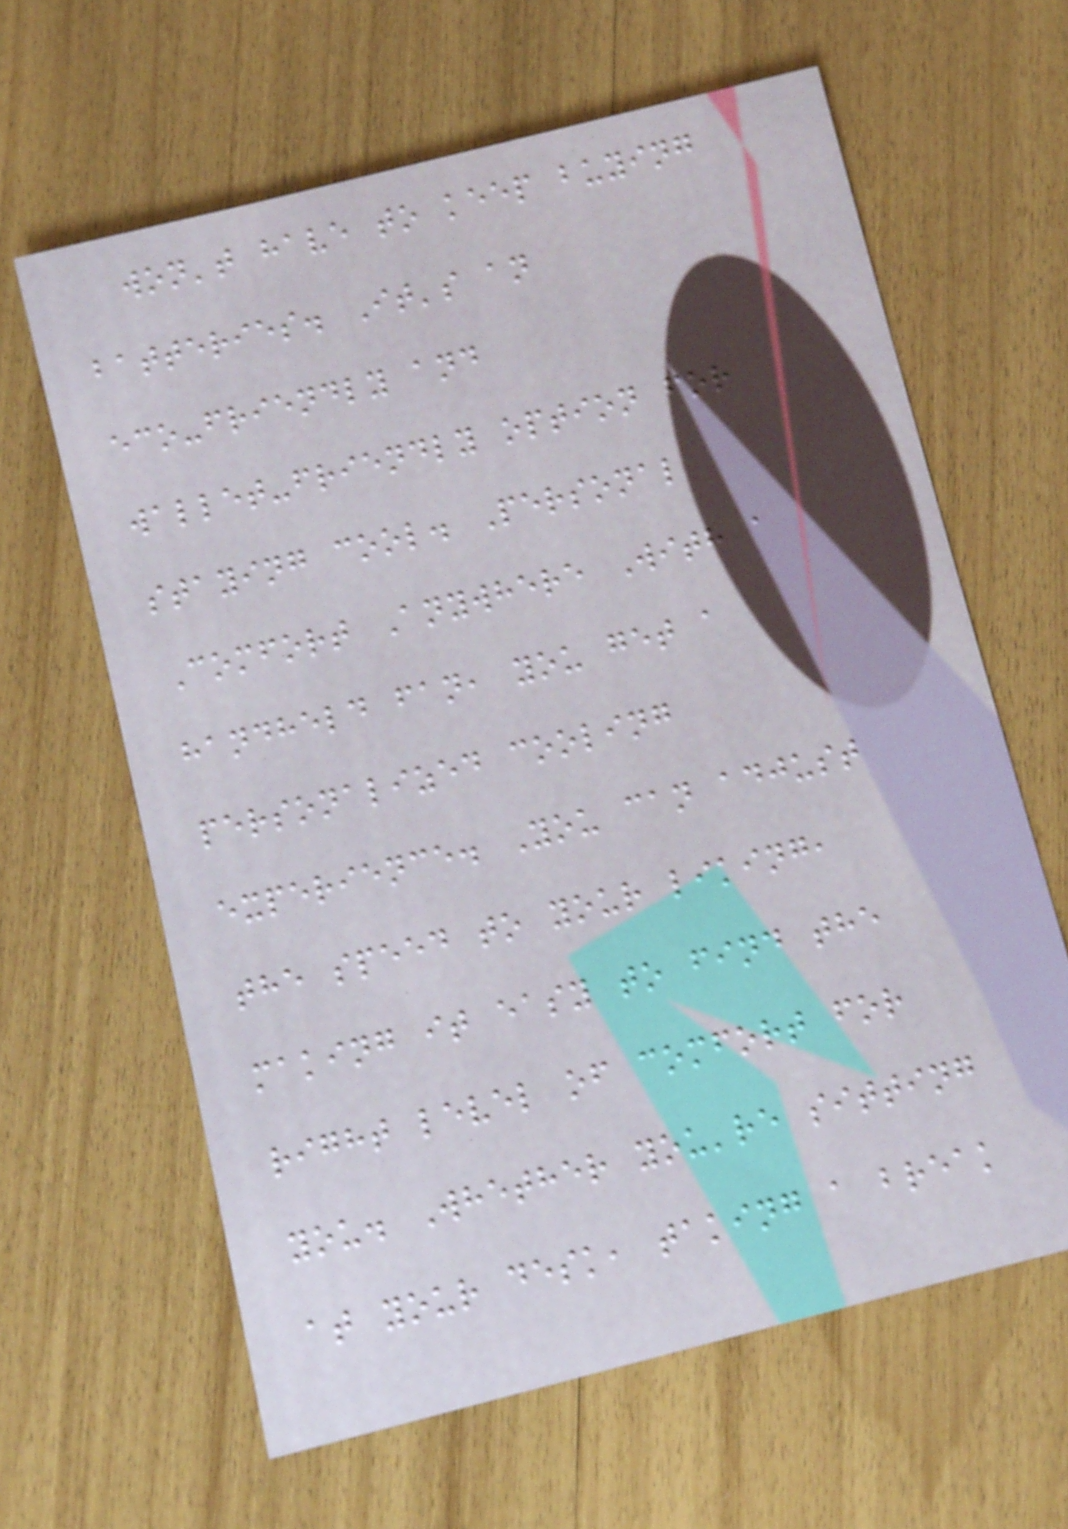won't have to keep buying
batteries. It's an
eco-friendly and
wallet-friendly option for
staying cool. Personal
Comfort Anywhere With a
handheld fan, you get a
personalized cooling
experience. You can adjust
the speed to your liking,
making it easy to find the
right level of comfort for
you. Whether you're sitting
at your desk, taking a break
